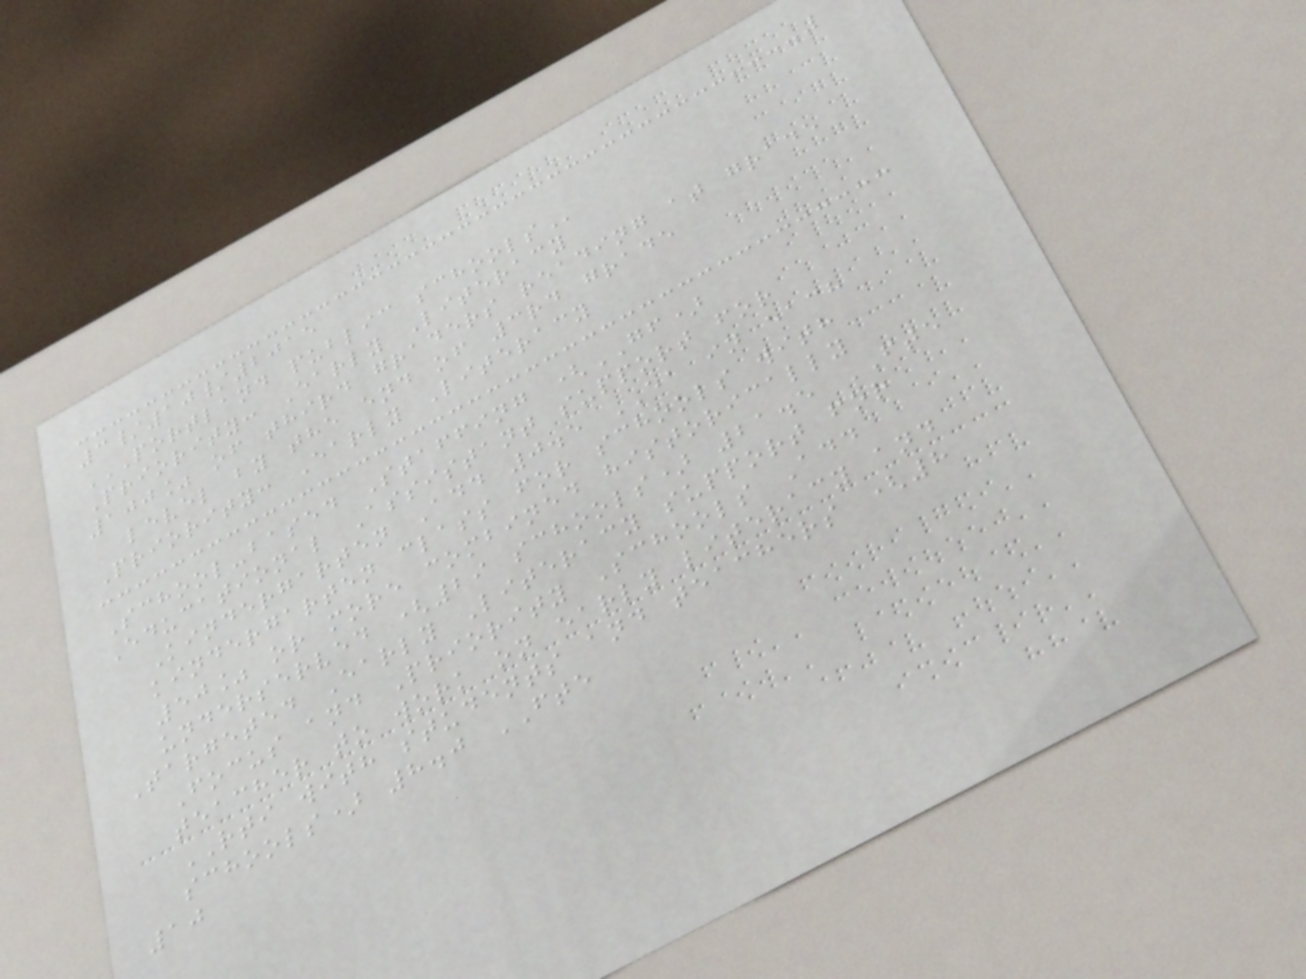3/10/2015
PORTLAND PUBLIC SCHOOLS
Priority: Early Literacy
100% of third graders reading at grade
level by the end of 3rd grade
Priority: Early Literacy
School-based Staffing (GF)
Educational Assistant support for
Kindergarten Add 0.5 EA in each
kindergarten class for schools with
50% or more combined historically
underserved (29 schools) 21.5 FTE
Targeted Early Literacy support for
Focus and Priority Schools Add
teacher to work on early literacy and
RTI with students and teachers (8
schools) 8.0 FTE
10
